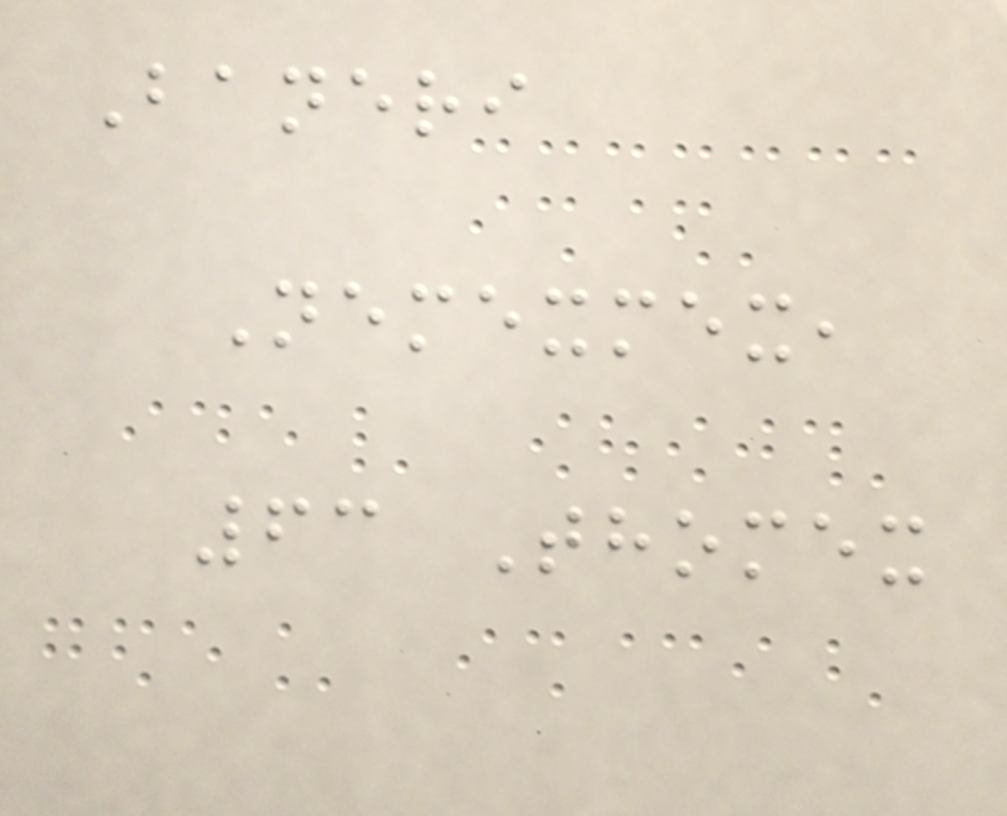Baneri
Nemexmex,
63 Thomex
